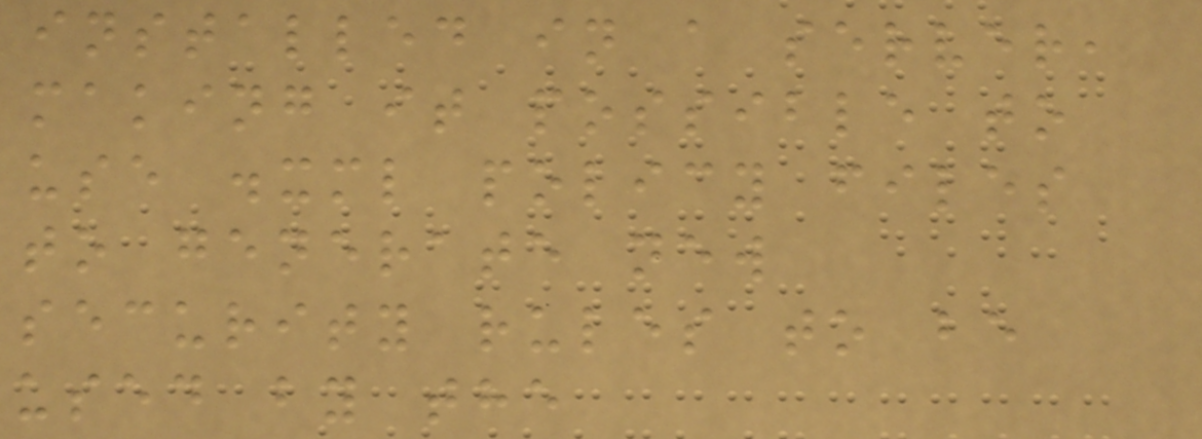installed in a server,
making it possible to
use .xml policy files
to generate new
security rules to be
used by the
